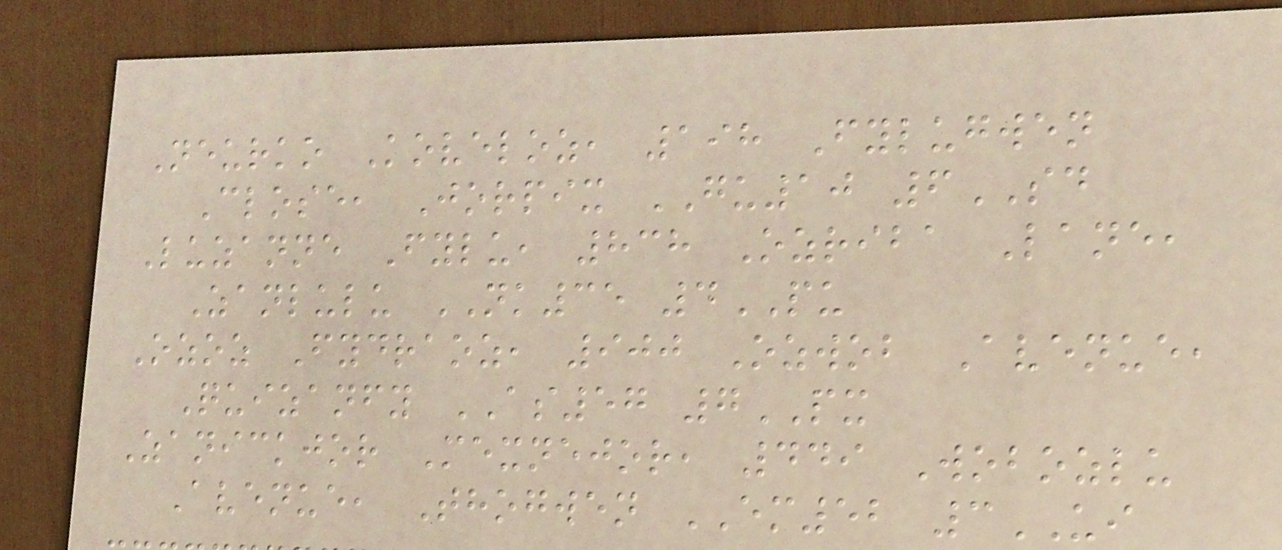Neurko Koveloz, 198 Fylugwen
Close, Jorpix GU10 6SD
Luzanne Fylu, 838 Ozriba Lane,
Zanlulu NK35 4PU
Ozoz Fydraoz, 900 Ozwob Avenue,
Quizanfy AS57 7PX
Zanickjor Mexnejor, 449 Wobozlu
Avenue, Thogwen EM52 3UI
